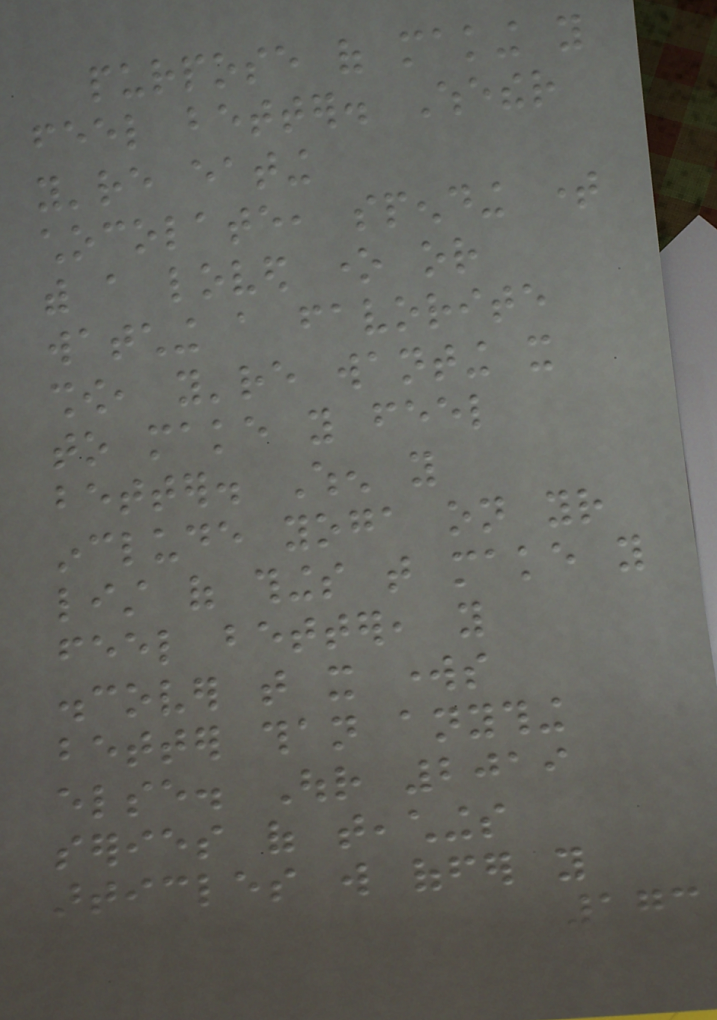purpose of making you
feel better. Whether
you're eating
chocolate, spending time
with a loved one or
watching a favorite
show, you're wanting it
to make you feel
better. When you
include yoga on your
list of things that make you
feel better, you
discover that it works
better than anything
else. Our 2019
series of teachings
articles will offer you
173
